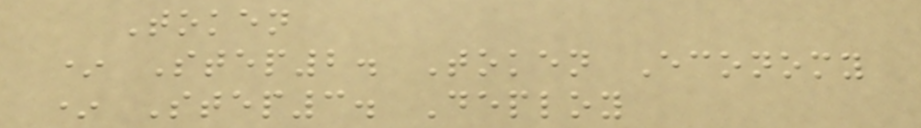Token
* Step2. Token Economy
* Step3. Deploy
